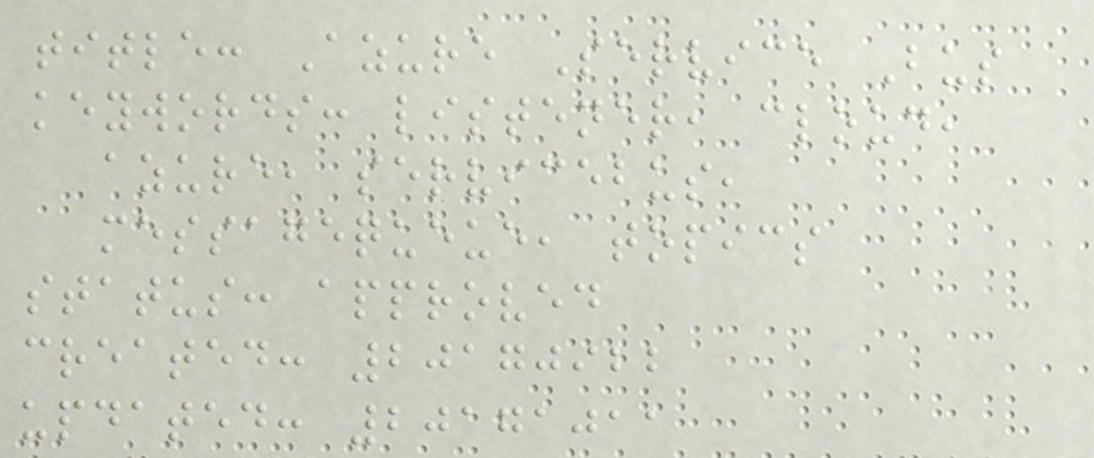title: Azure Service Bus
keywords: listener, cloud,
azure, servicebus,
messagequeue, topics
status: approved
created: 20170922
updated: 20171011
